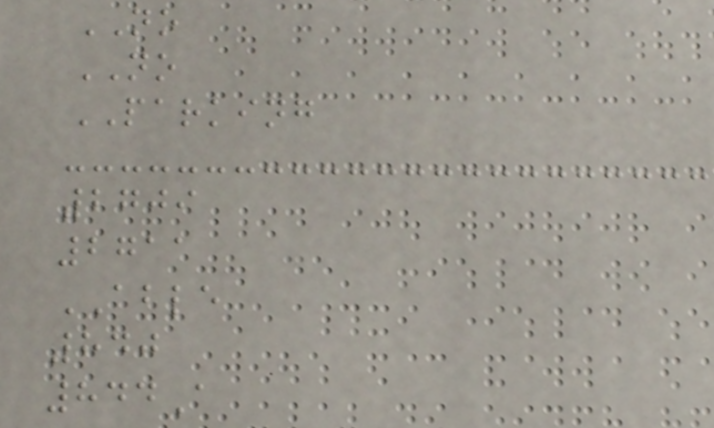NO
NO
PARKING
2709
2711
ABLE
840
844A
